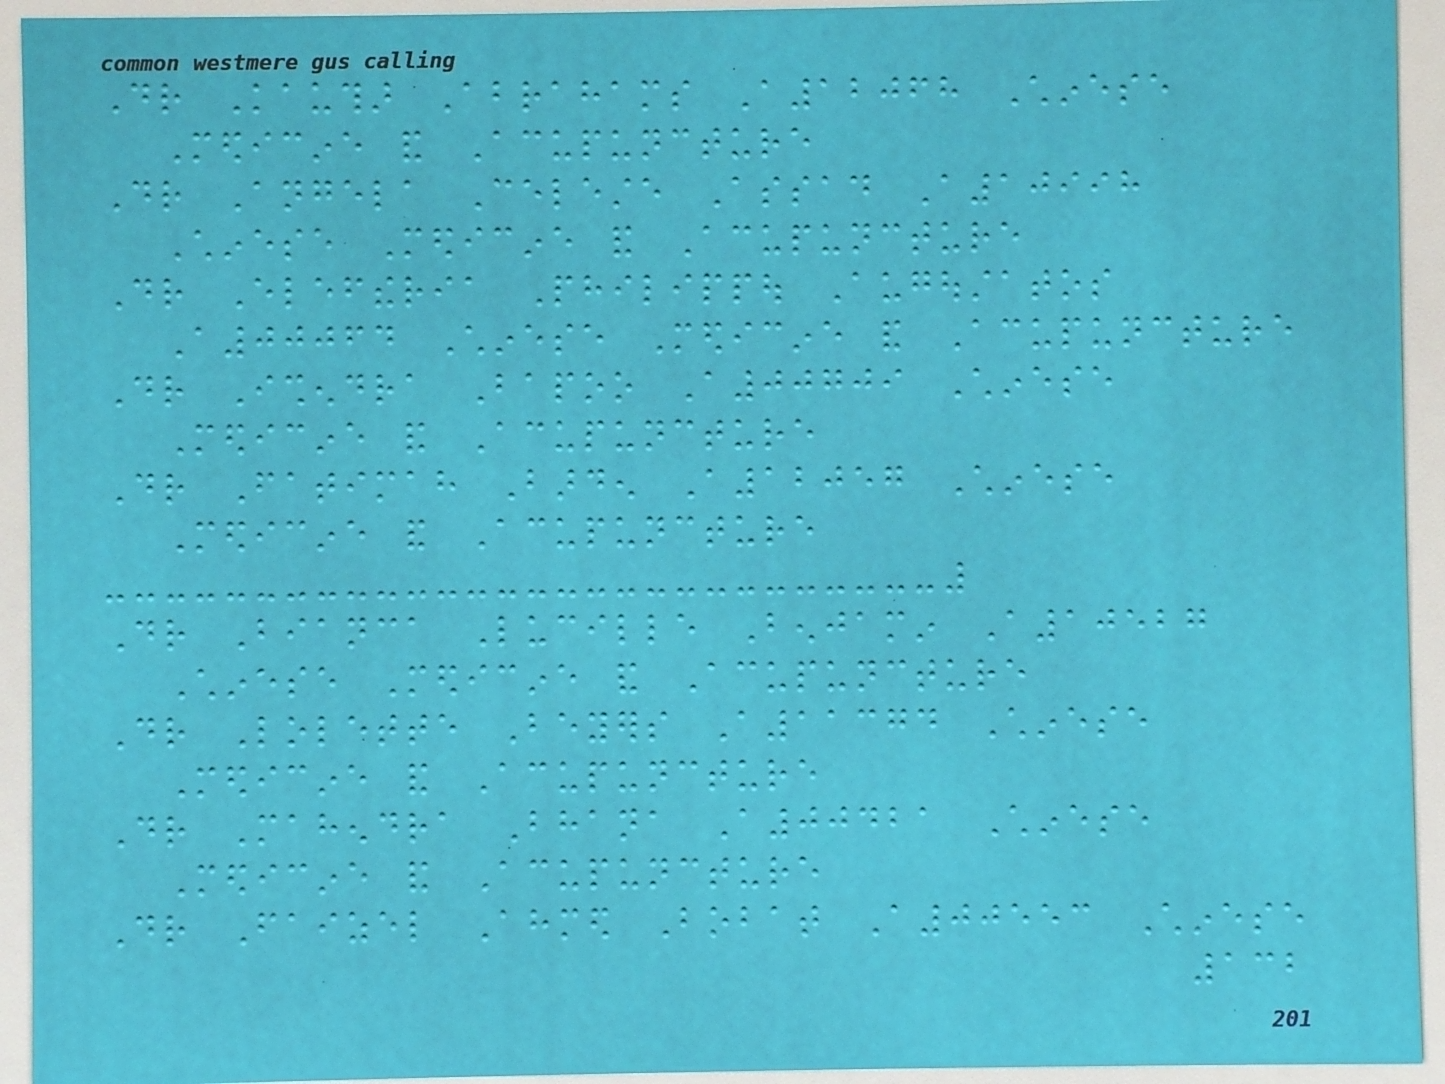Dr Kauthar Abrahams A12068 Chinese
Medicine and Acupuncture
Dr Angela Celeste Assad A10998
Chinese Medicine and Acupuncture
Dr Eleftheria Philippou Augoustatos
A00064 Chinese Medicine and Acupuncture
Dr Ishendra Bapoo A00709 Chinese
Medicine and Acupuncture
Dr Fatimah Barden A12057 Chinese
Medicine and Acupuncture
Dr Bianca Lucille Benjamin A10527
Chinese Medicine and Acupuncture
Dr Lolette Beyers A11374 Chinese
Medicine and Acupuncture
Dr Mahendra Bhana A00421 Chinese
Medicine and Acupuncture
Dr Faizel Ahmed Bobat A00553 Chinese
132
